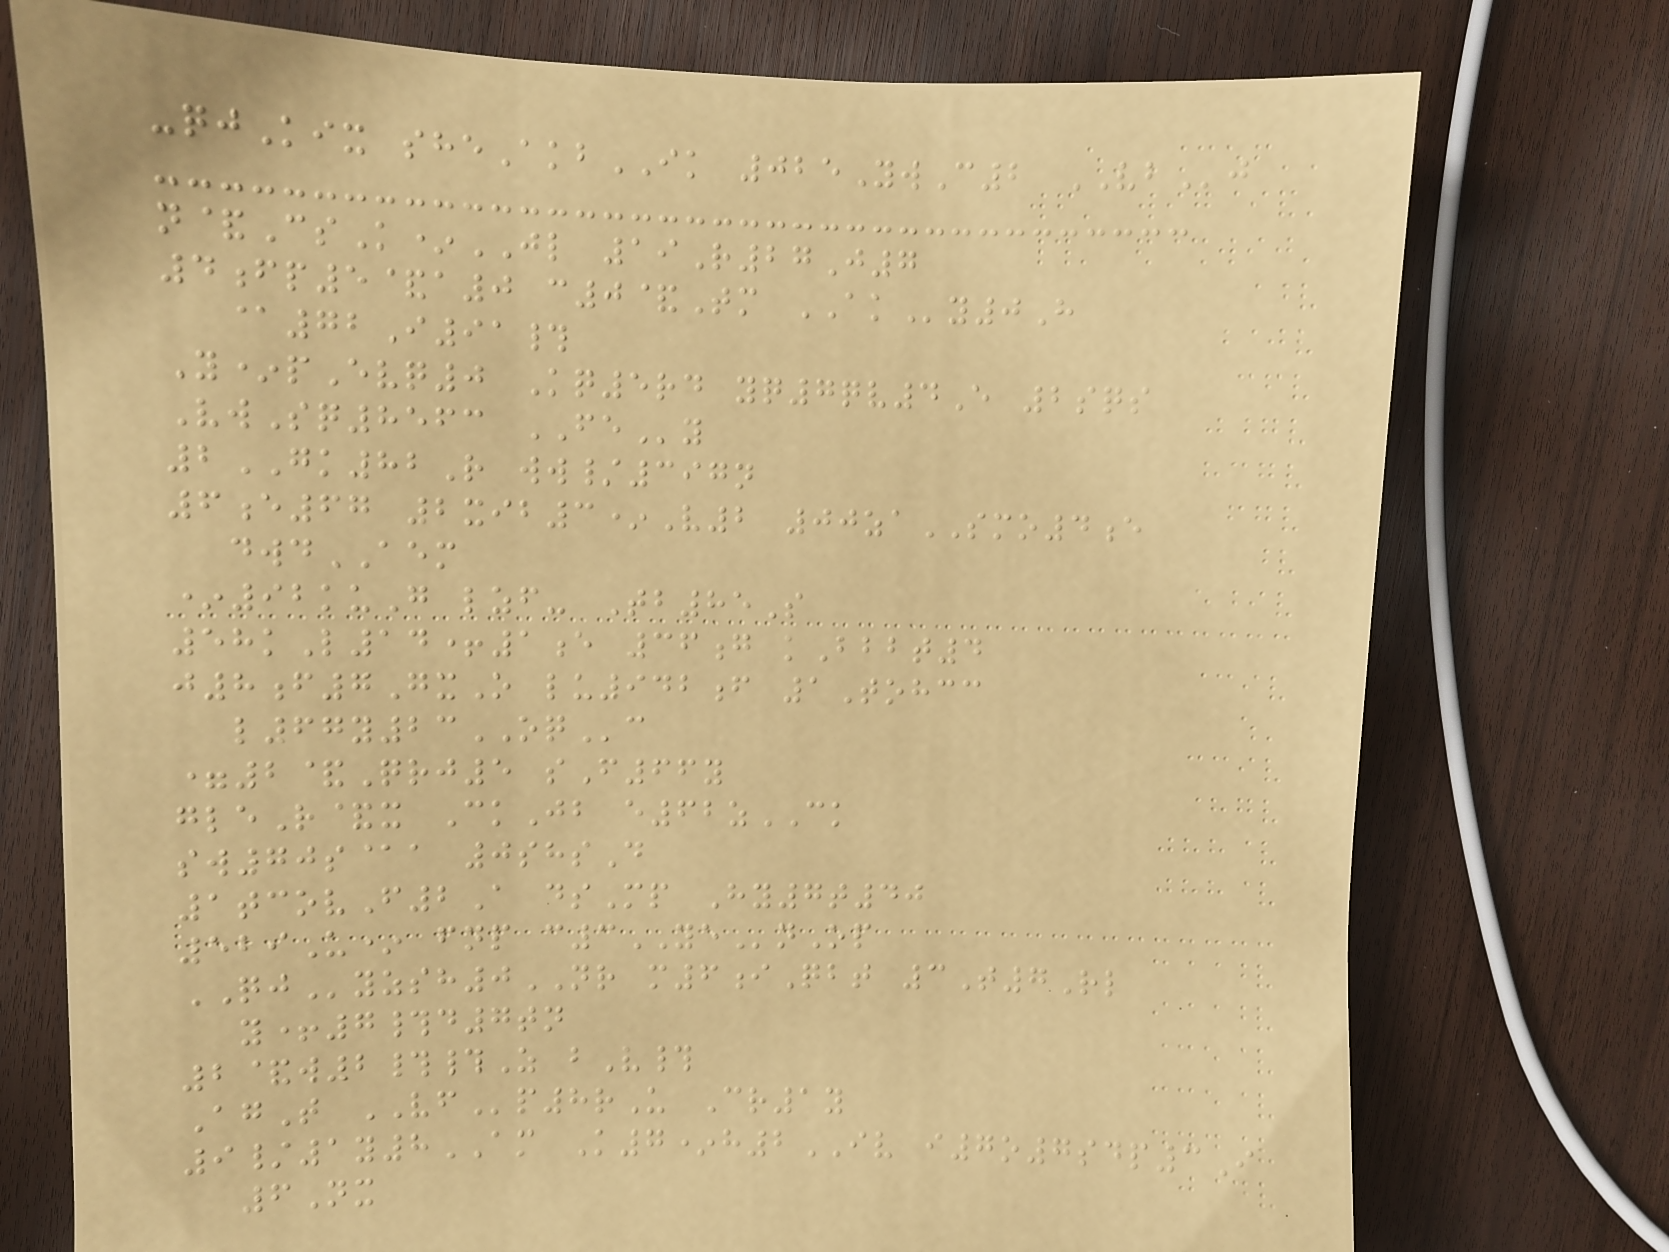-qjKix sheAkbIK 025YwC2 VBj
n&CsK*JL 19R27J7
4fp5&a0 c0&Tm AKy0H
@72I91#
Y*pEvq0 Kq5rd yq7qv4E 2sqs
VwSq8563 FEy
2GK82R ww/397n
6e67 2xib3*V2 00zaSMO4e
dwdAEM
*92kuG lzf- Tb85S
58kL14+1e 36g kBbbt4
j8f7GxO lu942f 1Tohcc
l67y23OQc
=2&Qrj5 sF66y
gleR&x CkJb e62zCK
sw70s@a 0shsD
1tcovF2A dsMp Hy7t40
529U* fnp c3YEnOp
QJyzsh0NR m6iQbt 3T7Rl
y+7#d7tn
2&w2##Z bV#
AgT VFp8rU Cr1y
9/1y8AM K7*h2IV i7o7sdp3I
6Nx
